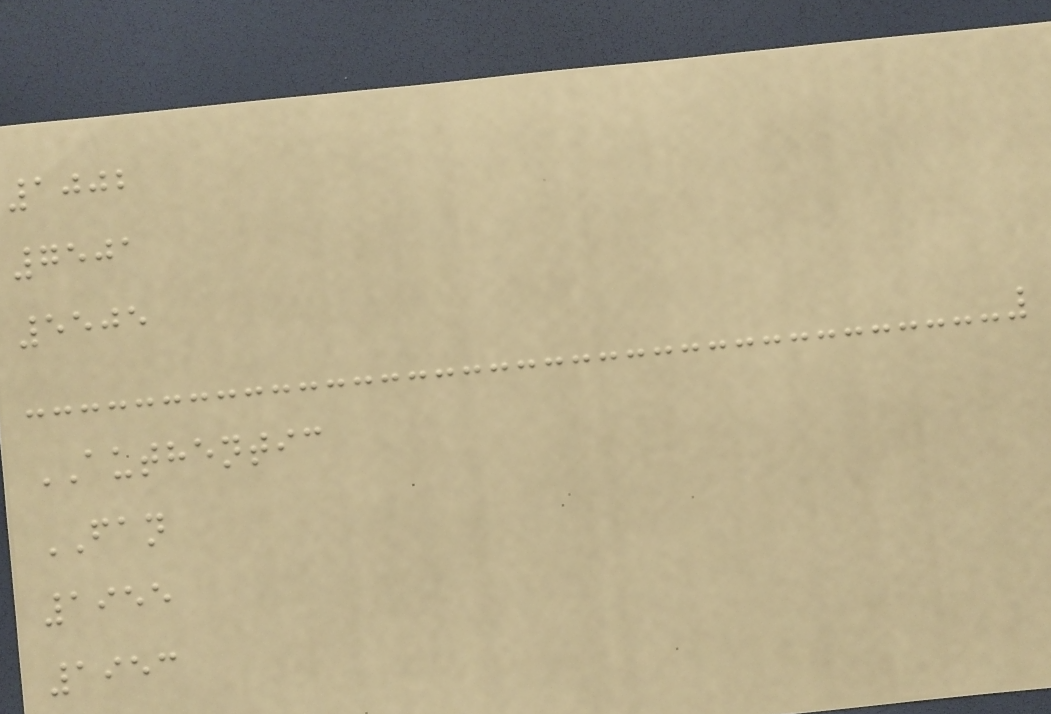1002
7501
5505
AUTHENTIC
FAN
1955
1953
